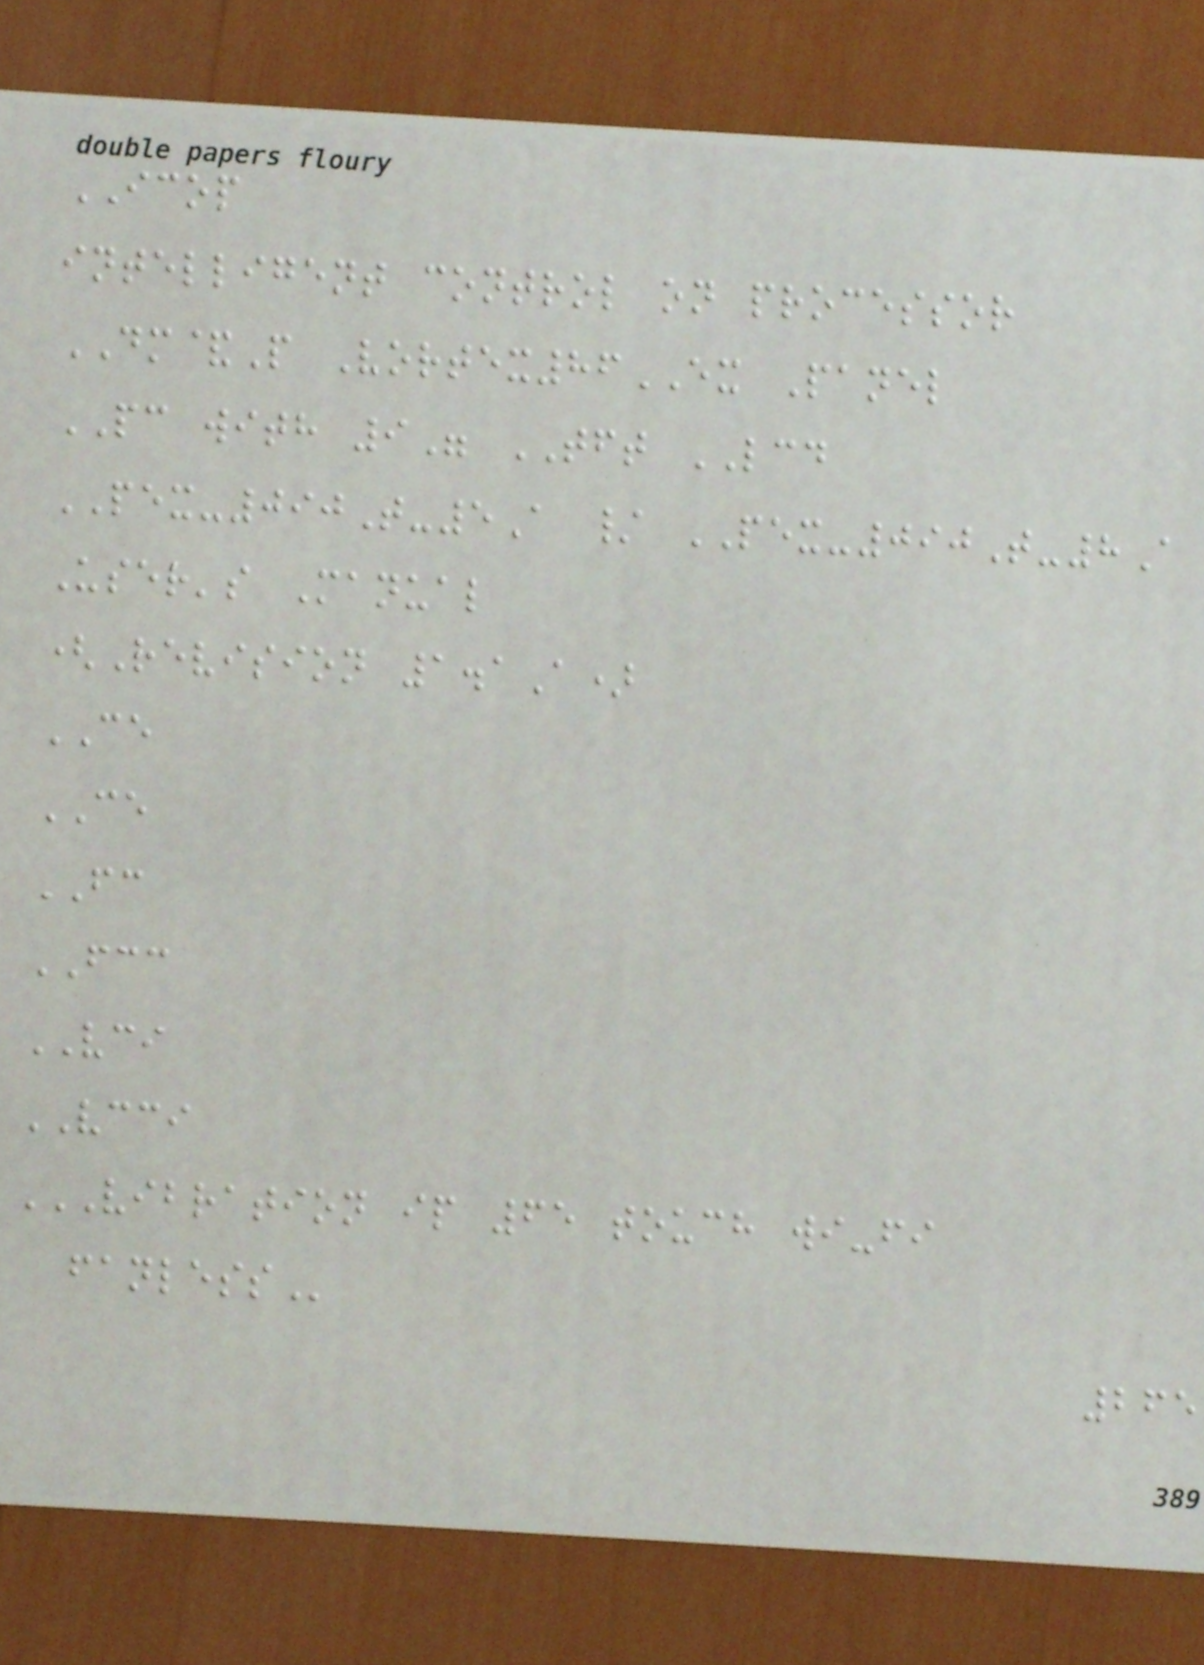ICOP
intelligent control on processor
DM&P Vortex86EX Panel
PC with 9" TFT LCD
PEX-090T-5A / PEX-090T-8A
User's Manual
(Revision 1.1A)
CE
CE
FC
FCC
VCI
VCCI
VIBRATION IP 65 TOUCH WI-FI
FANLESS
265
